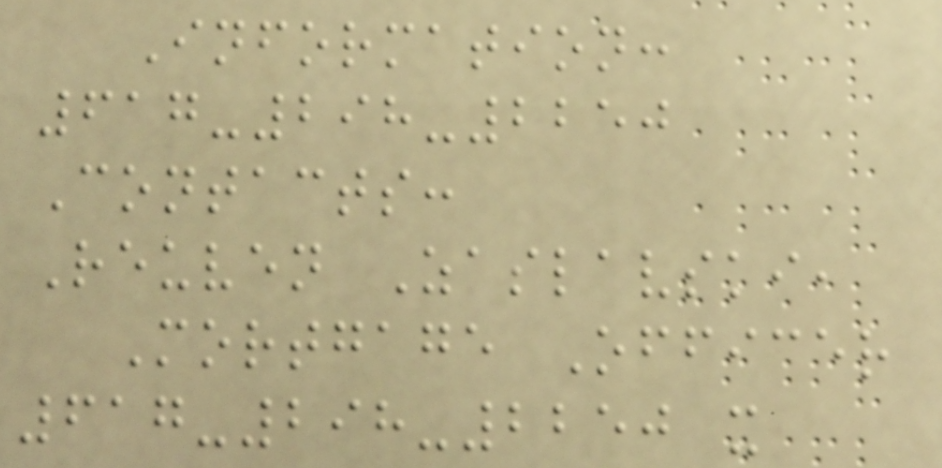Information:
617-298-2250
Contacts:
Reuven Zaslavski,
Mortgage Officer
617-298-2250 x
